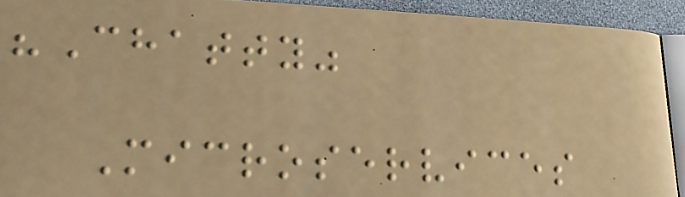"Chatty"
Microservices
